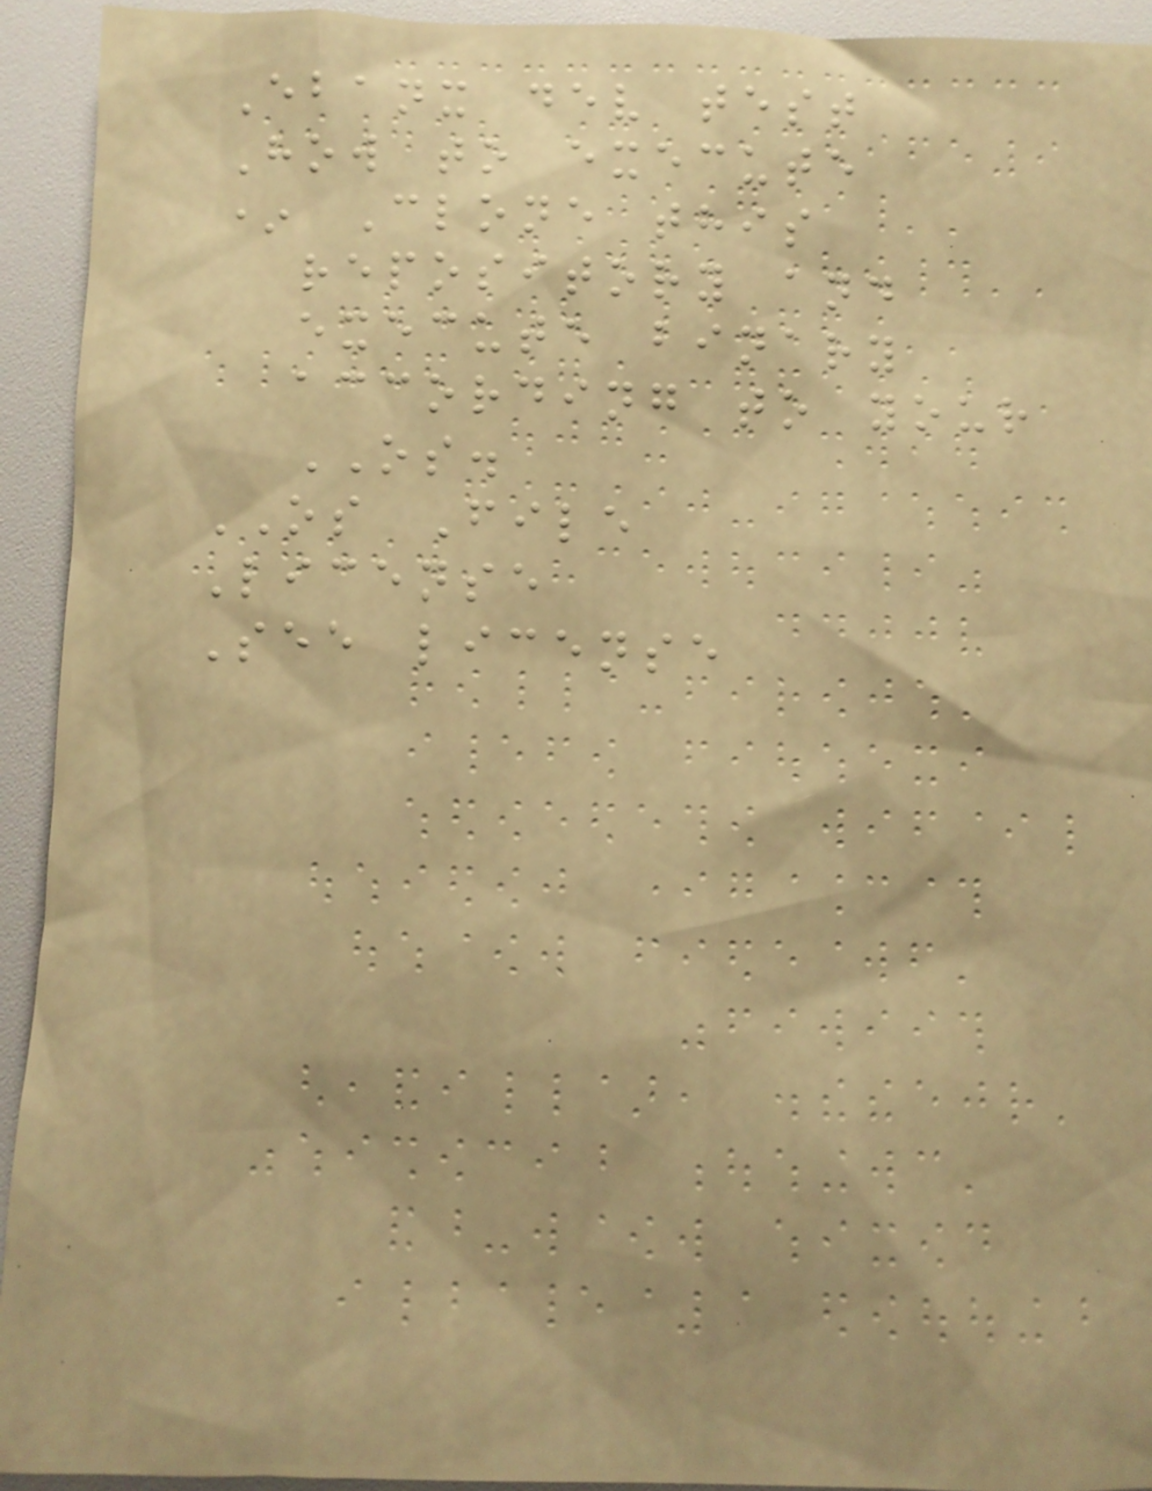Ebanx dev test
How to execute
* Clone this
repository and
execute binary
according to your
OS.
OS File
License
See license
